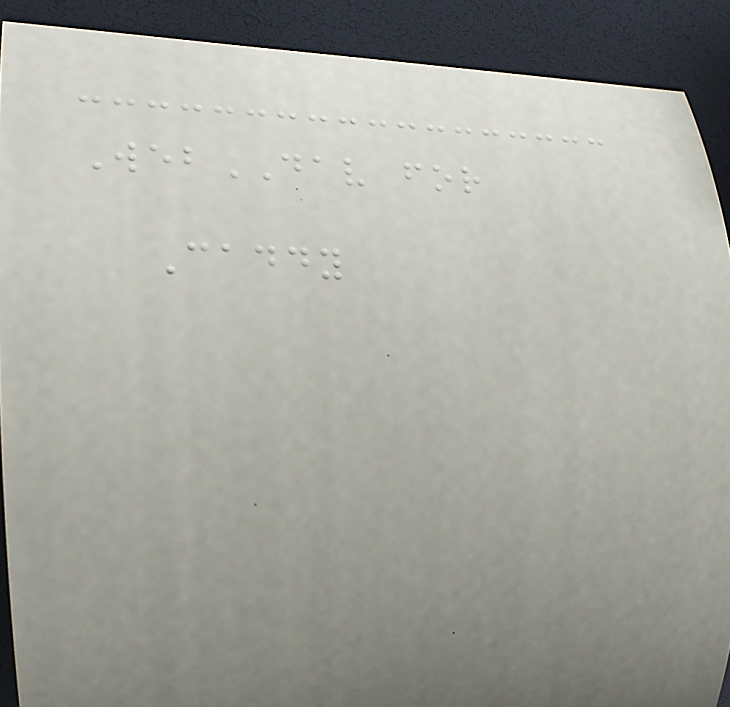WebDAV for
Caddy
